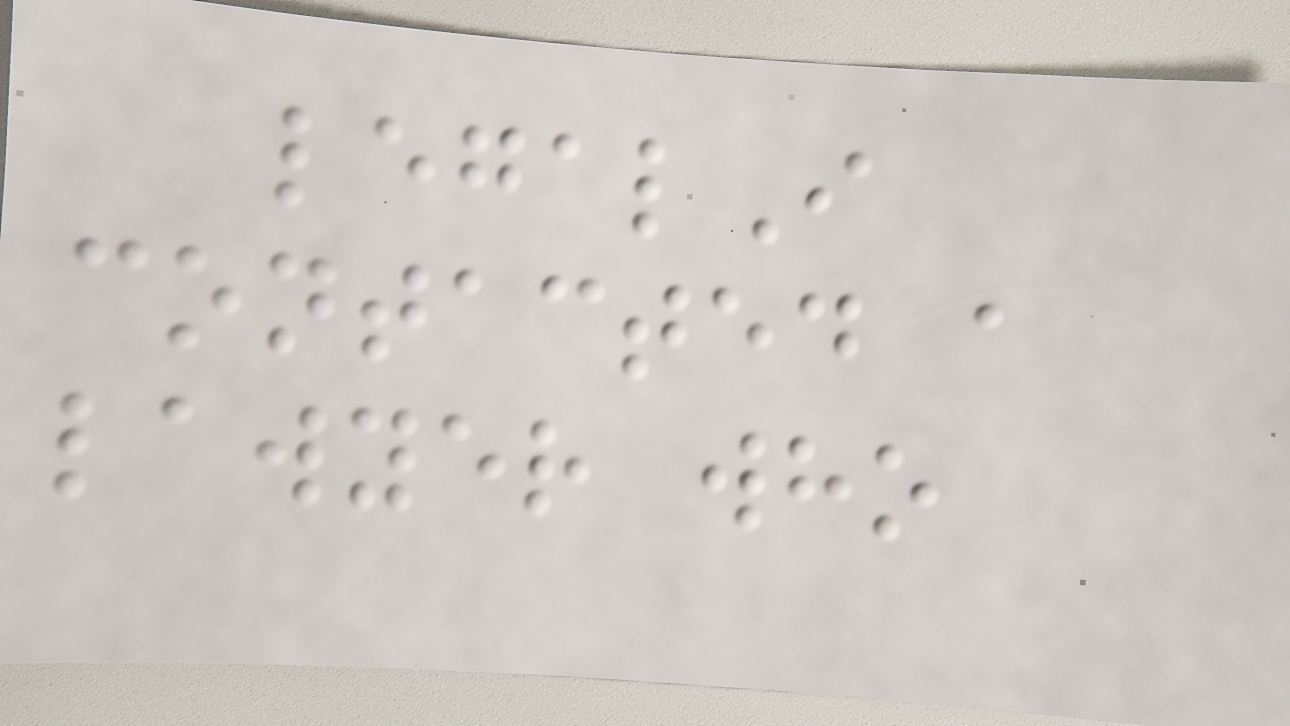legalI
contacted a
lawyer who
